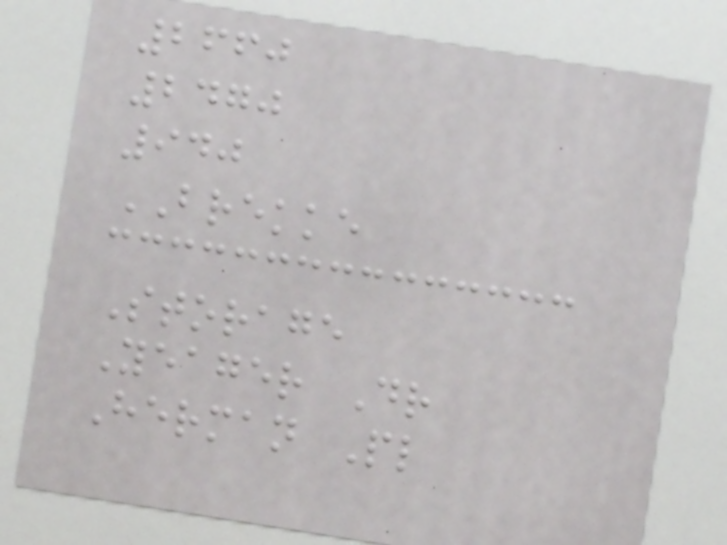2660
2470
940
BREKKE
Storage
Yeager Dr
Herman Pl
